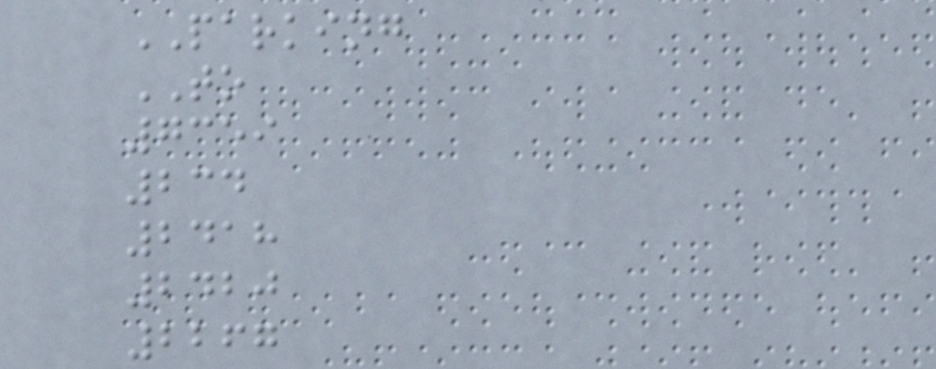PARKING
TO
7359
234
2418
2420
2267
